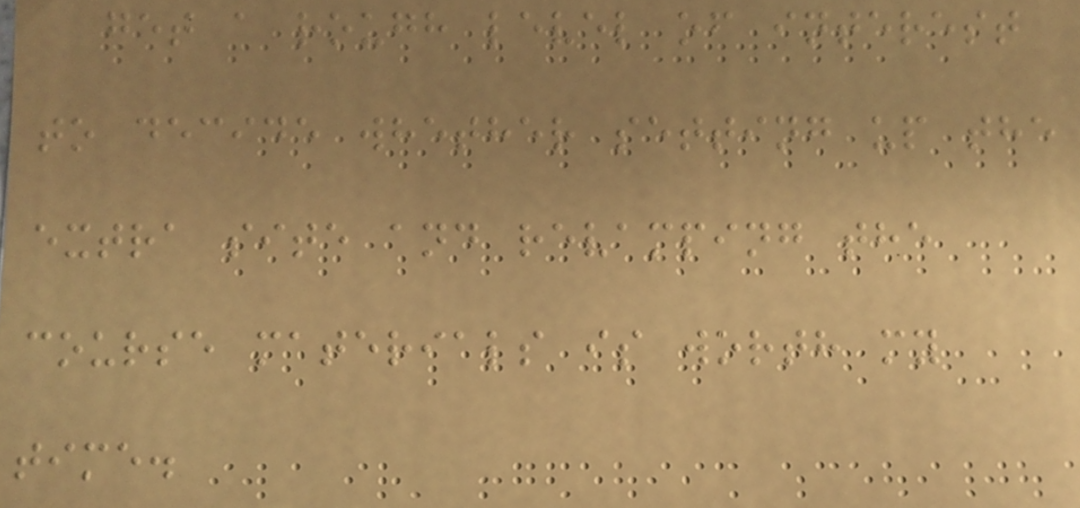get a rough level of interest
to decide whether setting up the
extra site and revamping the
course materials is worth my
time.
